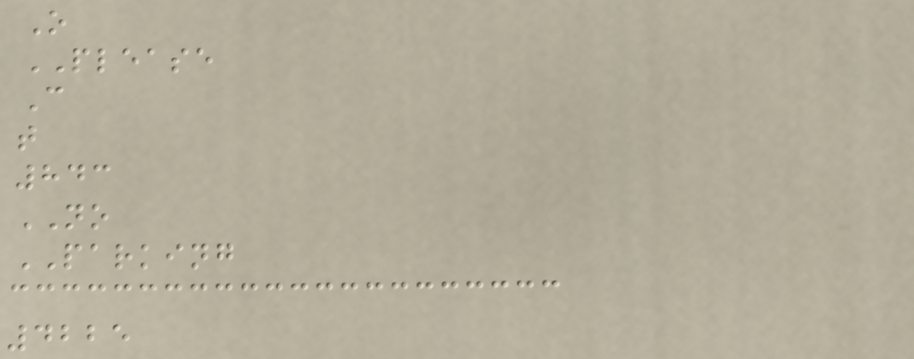O
PLEASE
C
t
843
NO
PARKING
4225
